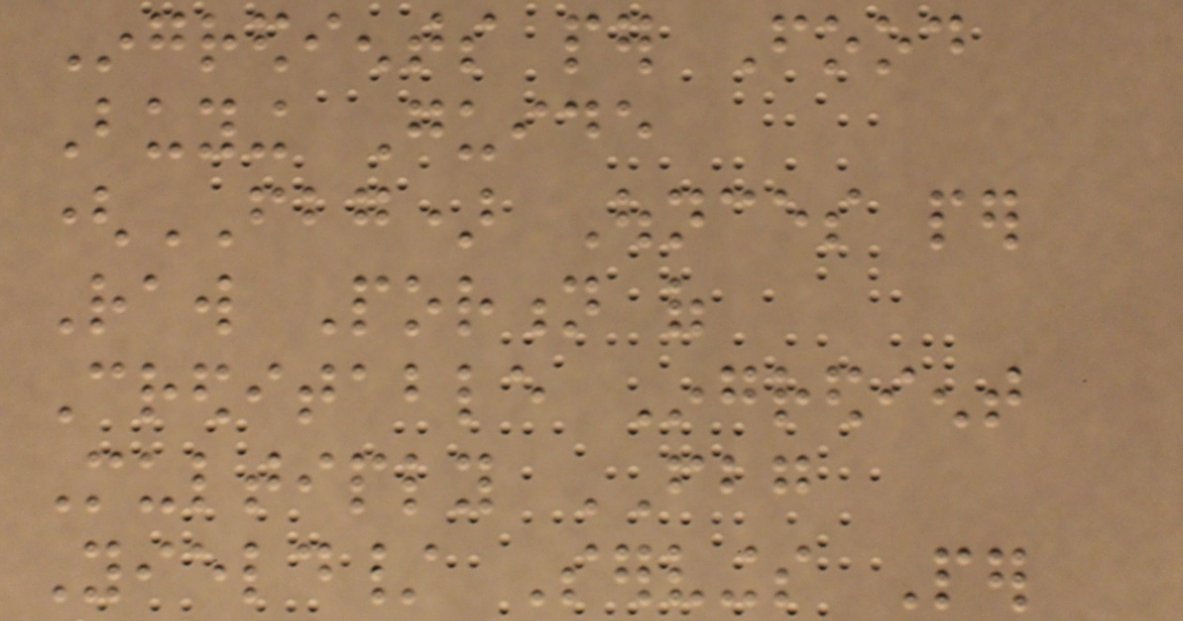Ingredients per Food
Buying Guide
(FBG) Ounces per
Raw Portion of
Creditable Ingredient
Multiply FBG
Yield/ Servings Per
